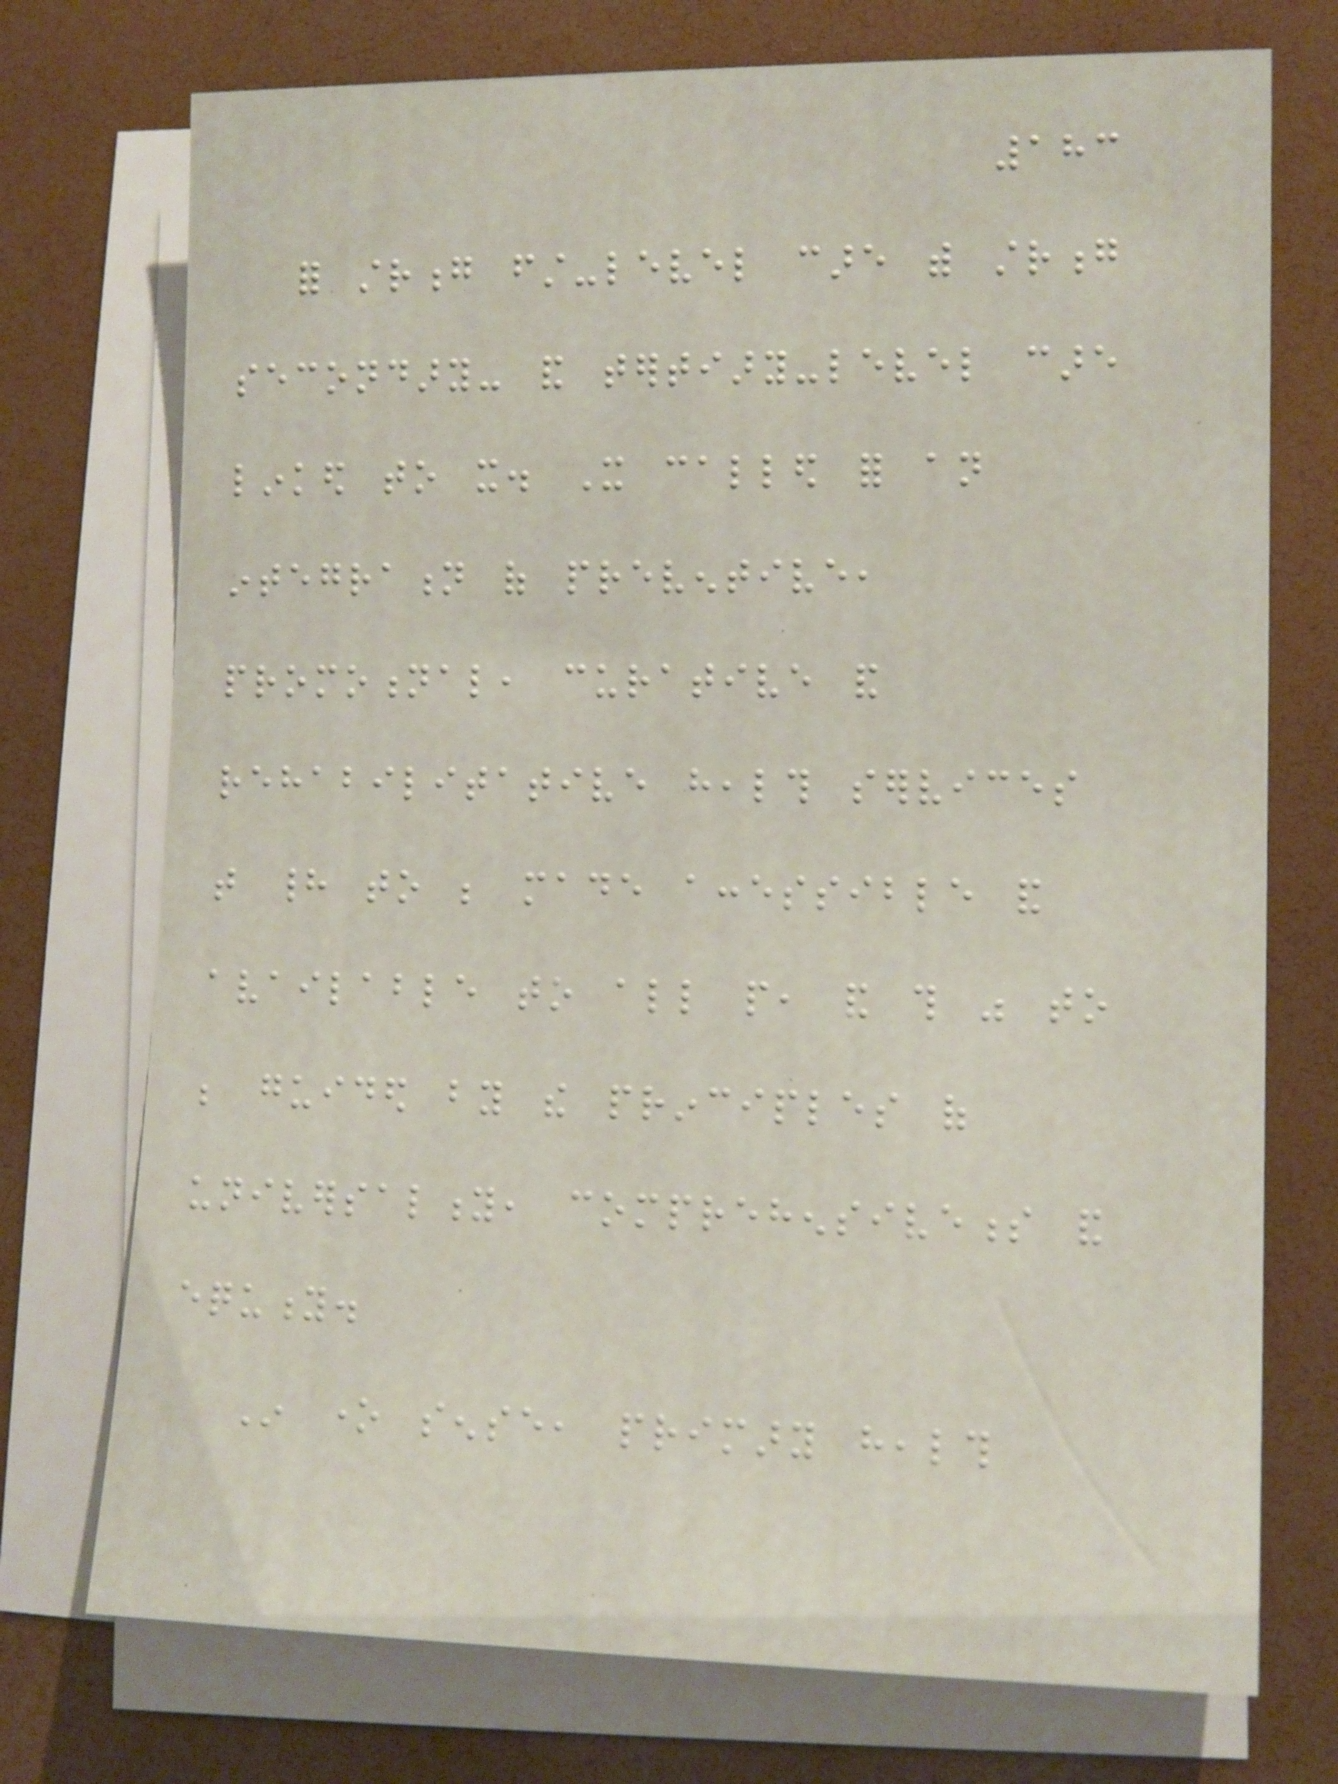183
for strong first-level care with strong
secondary- and tertiary-level care
linked to it. It called for an
integration of preventive,
promotional, curative and
rehabilitative health services
that had to be made accessible and
available to all people, and this was to
be guided by the principles of
universality, comprehensiveness and
equity.
In one sense, primary health
